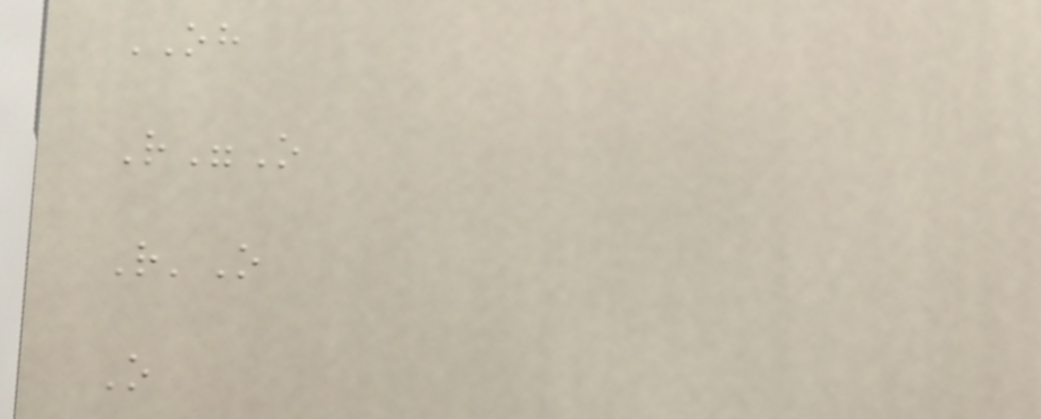OH
R"O
R'O
O
